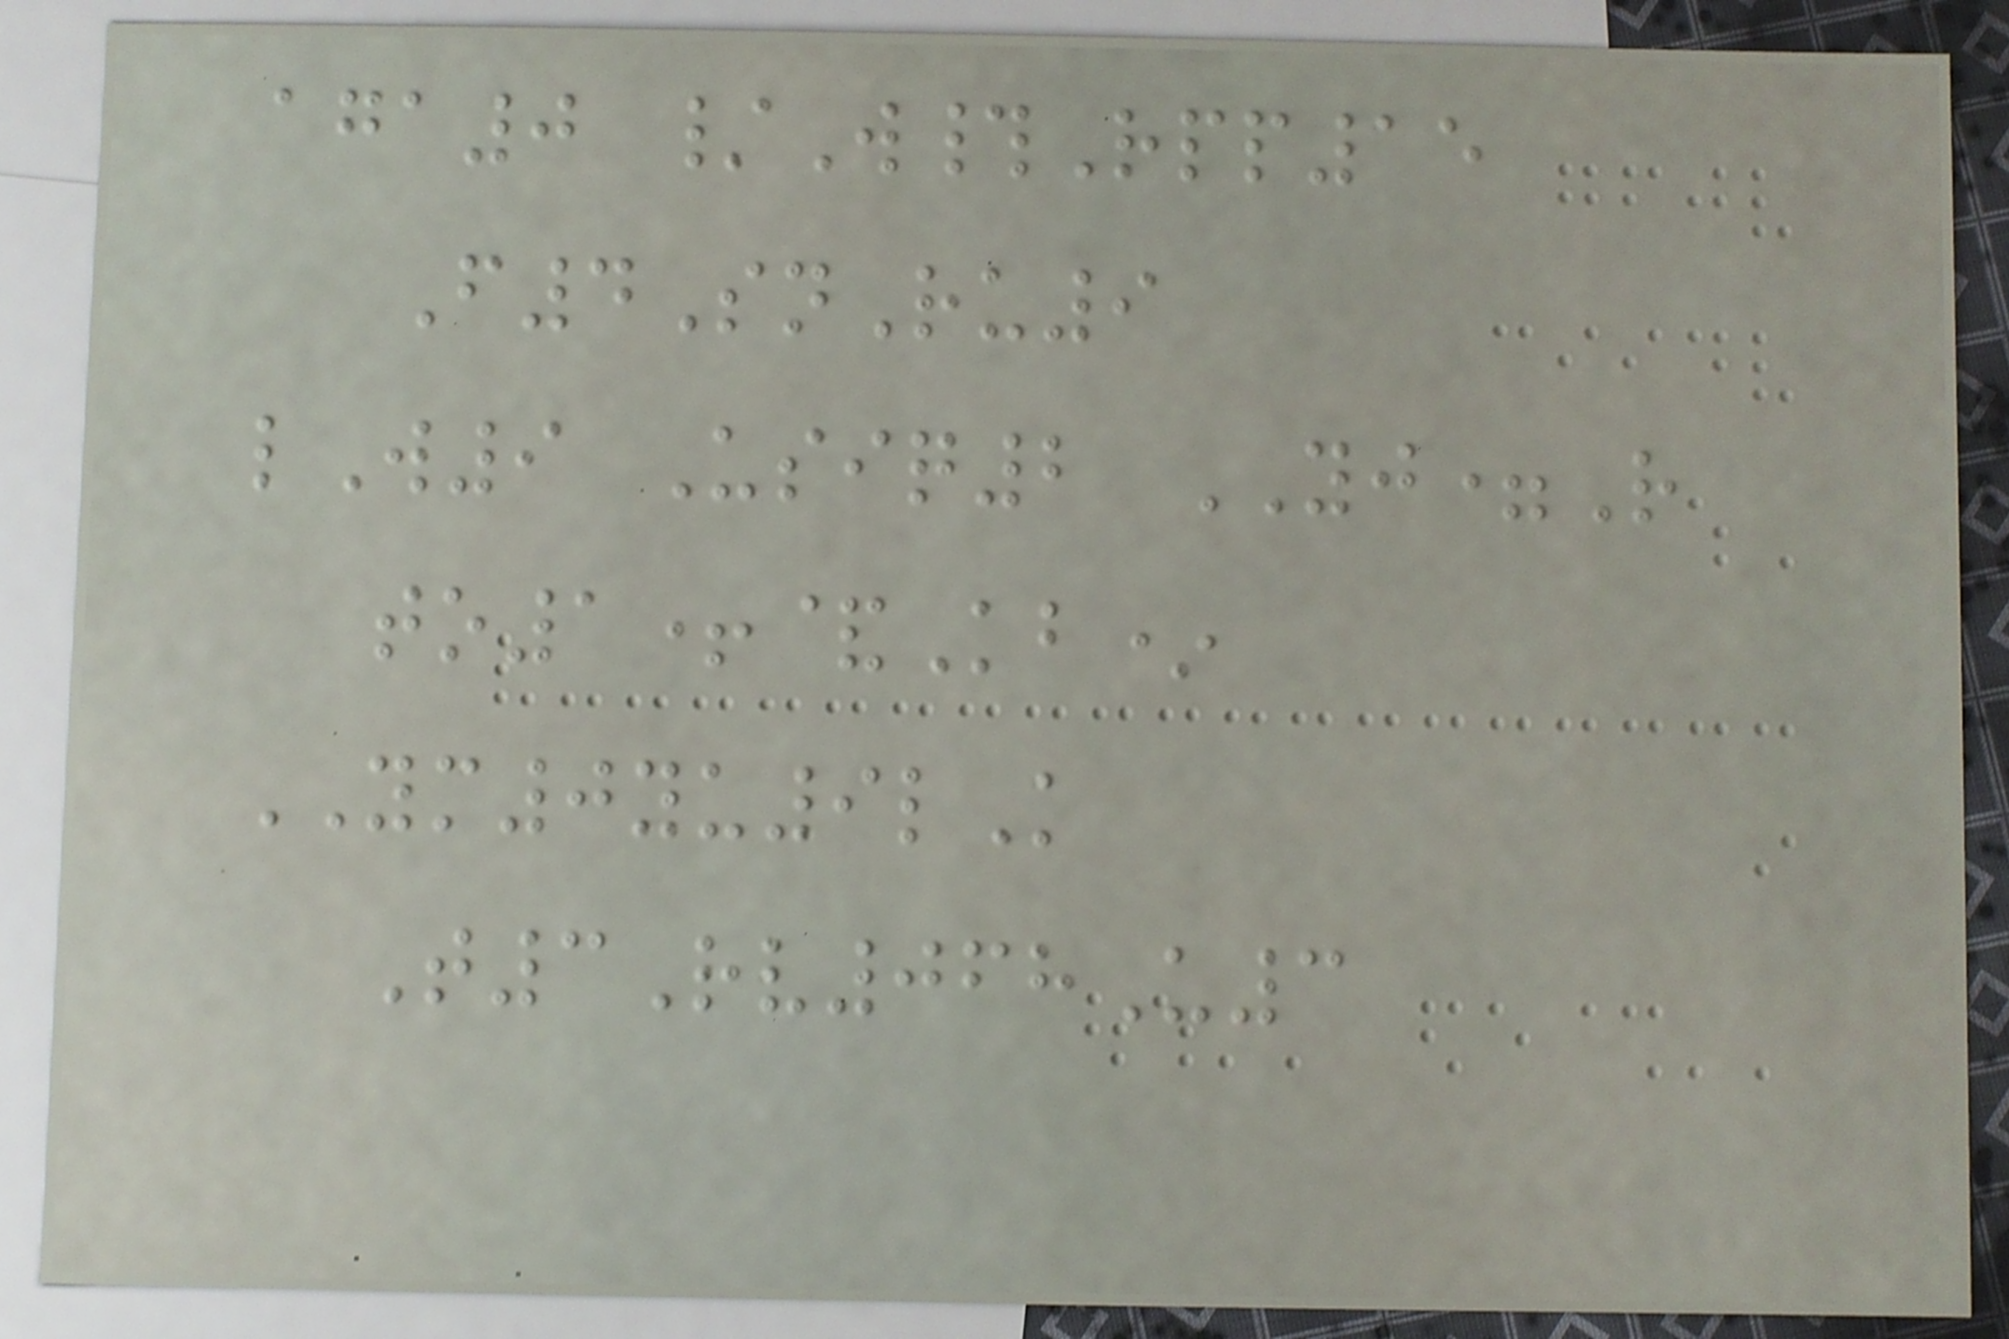aga0 /W#Rpp15
F4SnRu9
lW9 Usiq2 YJ=R
to1+&Kb*
YM0yu9lK
T3Rv068U3
